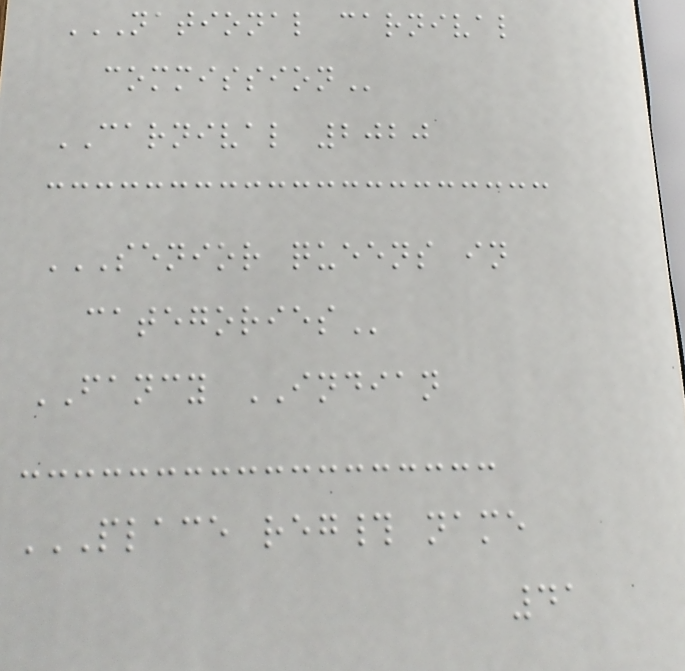NATIONAL CARNIVAL
COMMISSION
CARNIVAL 2020
SENIOR QUEENS IN
CATEGORIES
FANCY INDIAN
PLACE REG# NAME
41
